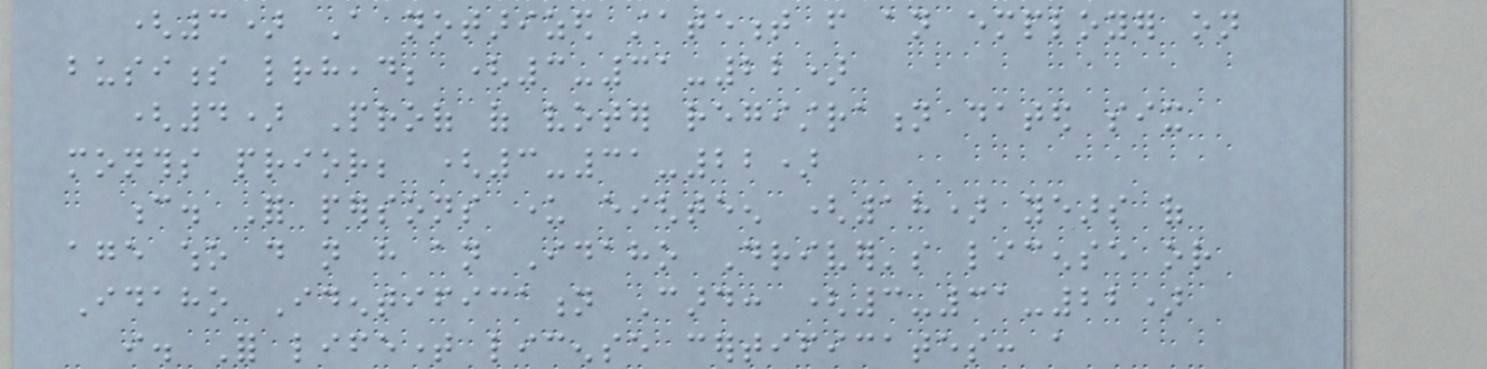(3) A notarized statement from an employer on
business letterhead; (3-31-22)
(4) Proof of voter registration dated six
months prior; (3-31-22)
c. For persons under eighteen (18) years of
age who do not have an Idaho Driver's license or
Idaho Identification Card: (3-31-22)
i. For lifetime license certificates: a
